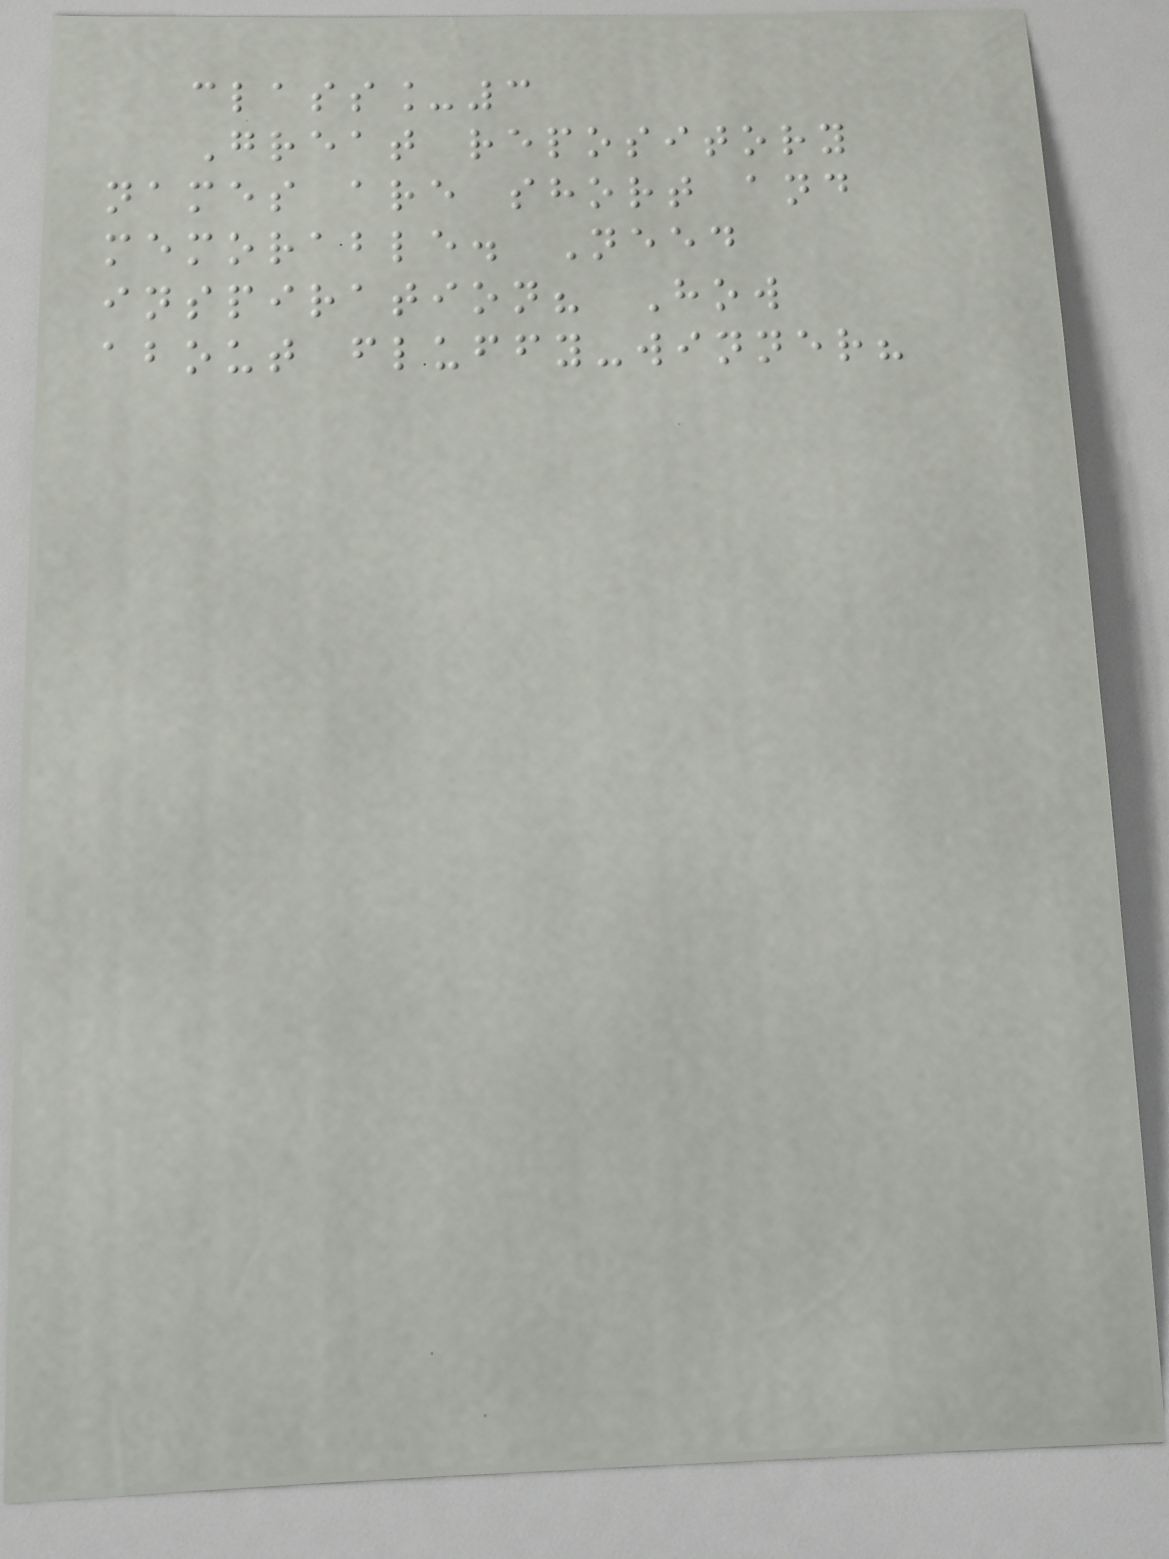class_3
Great repository
names are short and
memorable. Need
inspiration? How
about fluffy-winner?
